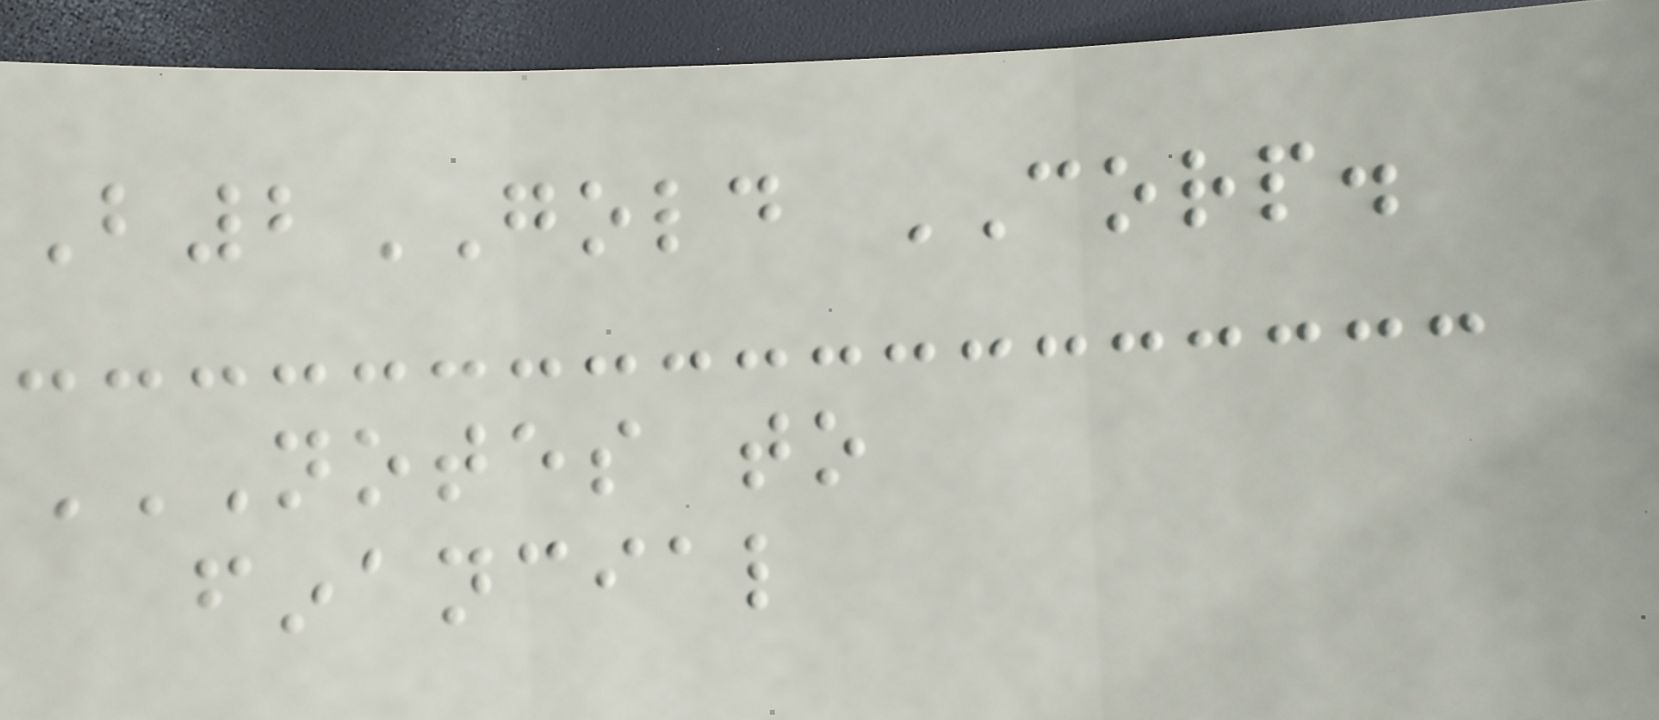B2GOLD CORP.
NOTES TO
FINANCIAL
